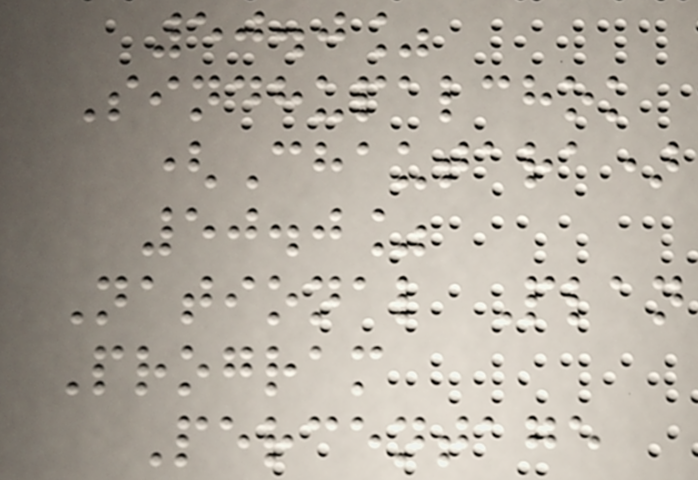50.0%
Sindhupalchok
(Chautara)
50.0%
National Plan
Program
Percentage
